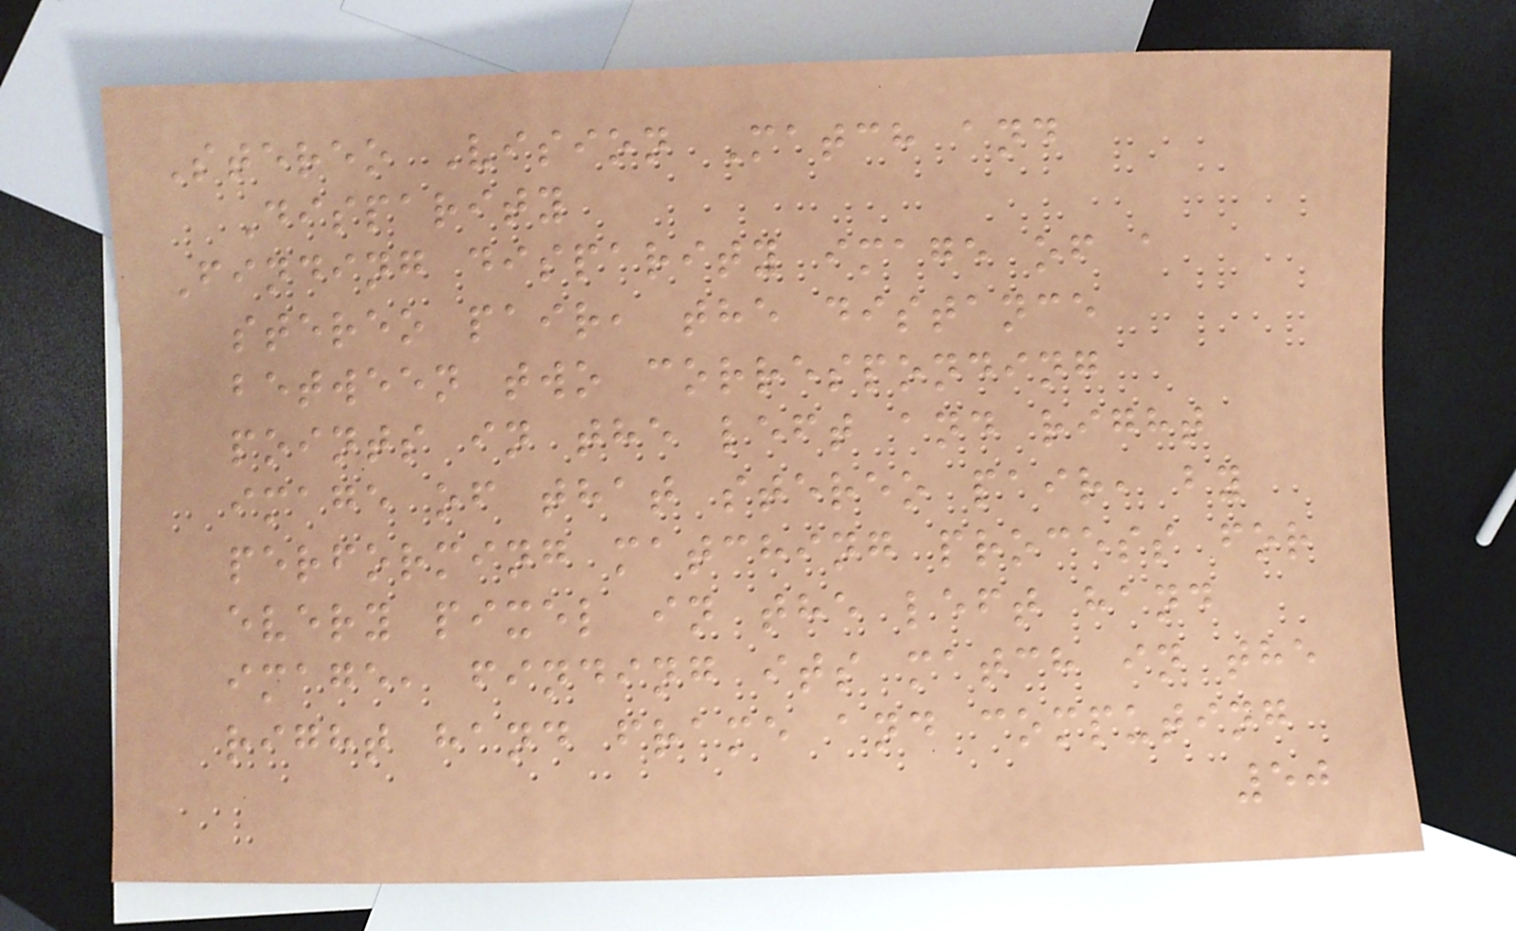Stereo Vision Match and
Disparity
Finding disparity image of a
stereo pair, the distance
between two corresponding
points in the left and right
image of that stereo pair, by
performing matching process for
every pixel in the left hand
image, finding its match in the
right hand frame and computing
50
